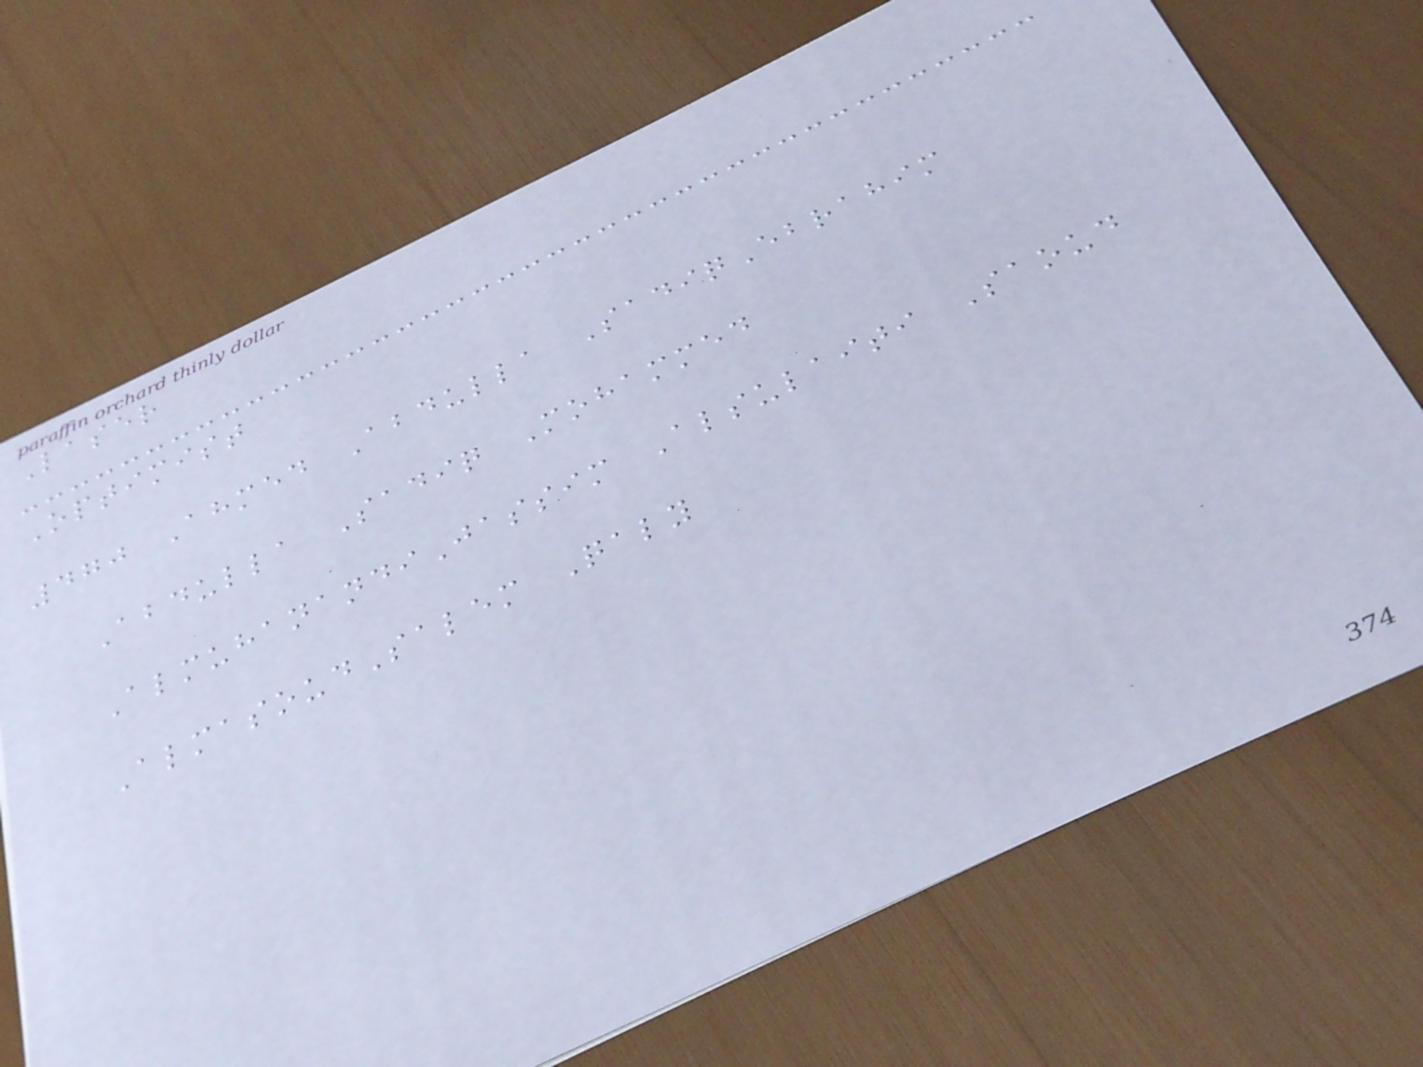Laser
Optimist
470 Ahmed Abdulla SadiqEbrahim
Abdulla Sadiq Mohammed
AlmuhanandiJassim Alsulaiti Saoud
AlmasoudSalem Qaly
